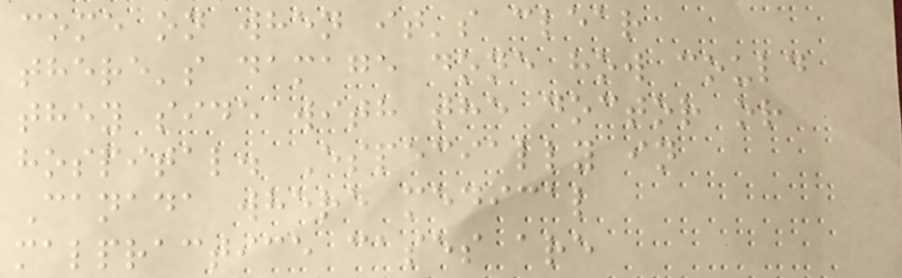come on when it's clear
there's damage done how could
they side with the doctor or
hospital. Especially in
Canada where medical
malpractice cases are
